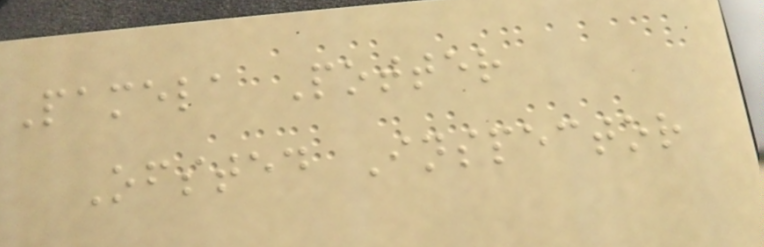Pamela Potter
Ofsted Inspector
